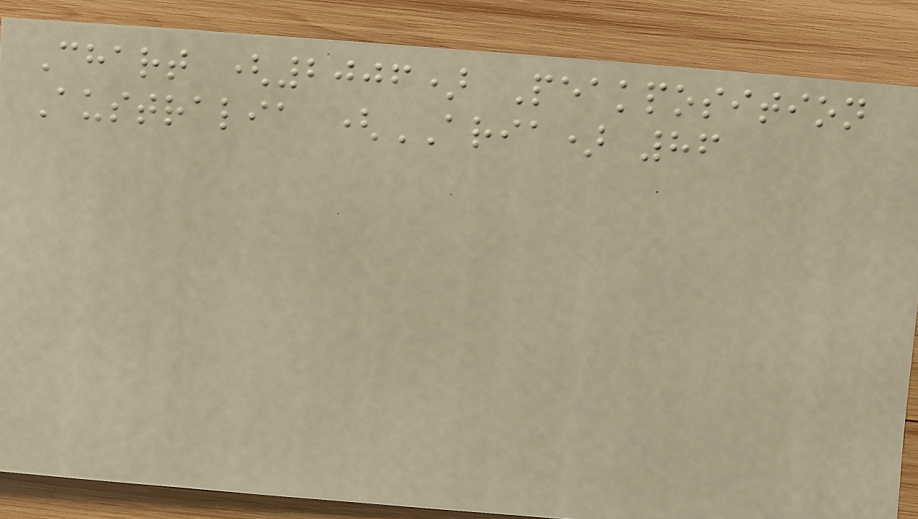Chart (2006) Peakposition
Australia (ARIA) 86
